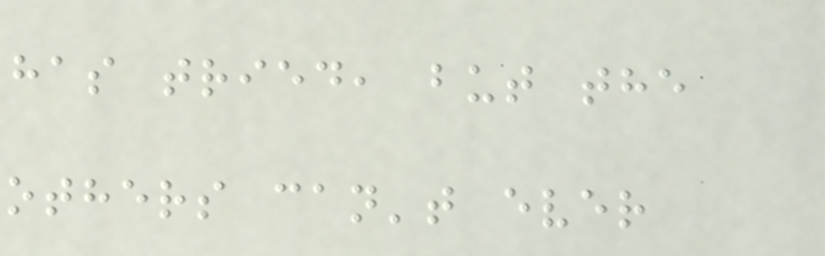has tried, but the
others can't ever
